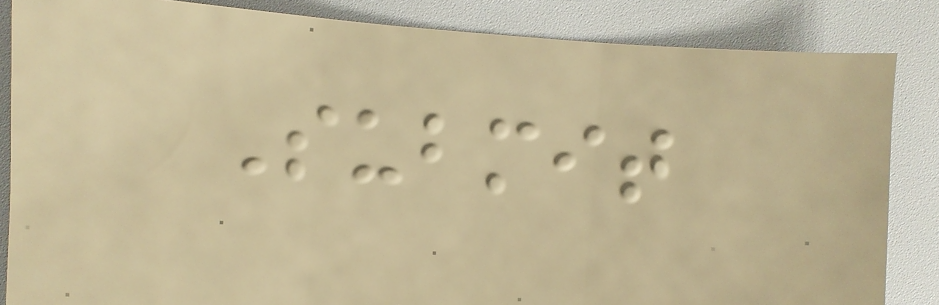Submit
